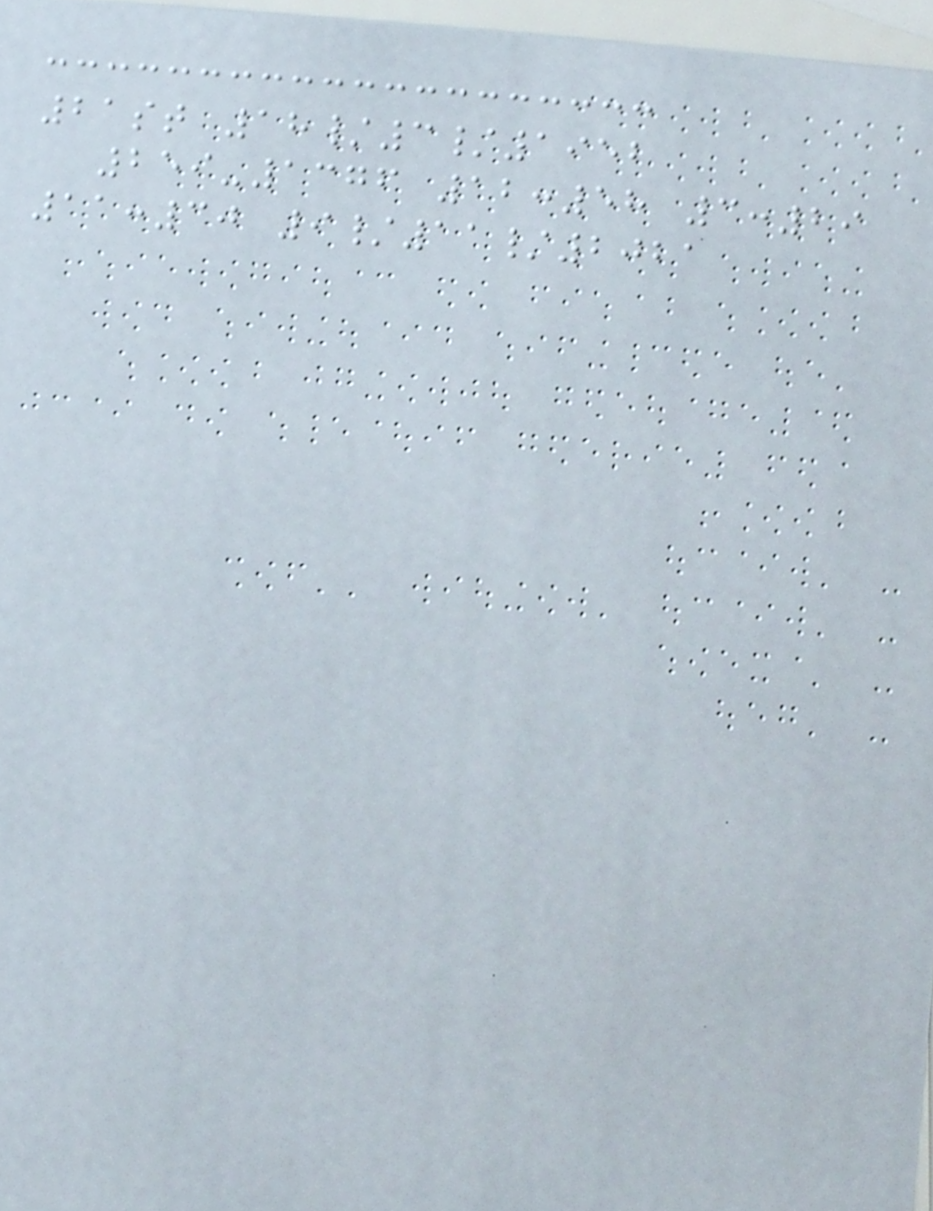21st 18/3/1952
259-1376 12:58 3:29
11:30 9/11/2021
